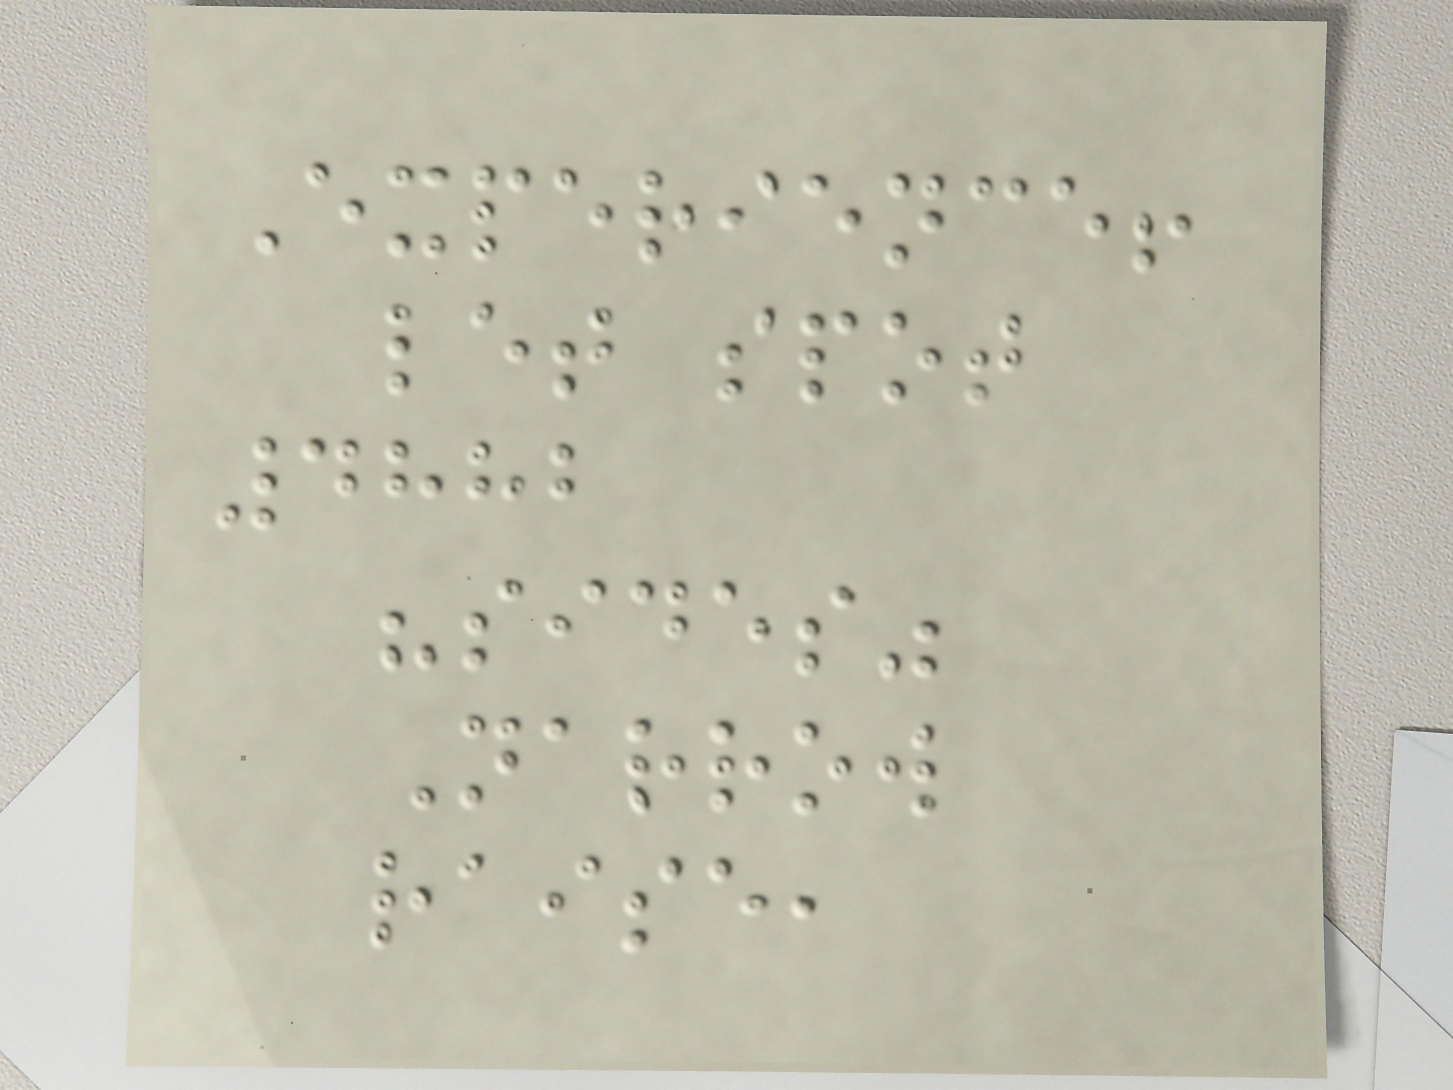Experience!
let spot
4882
"sides"
Narrow
raise,
